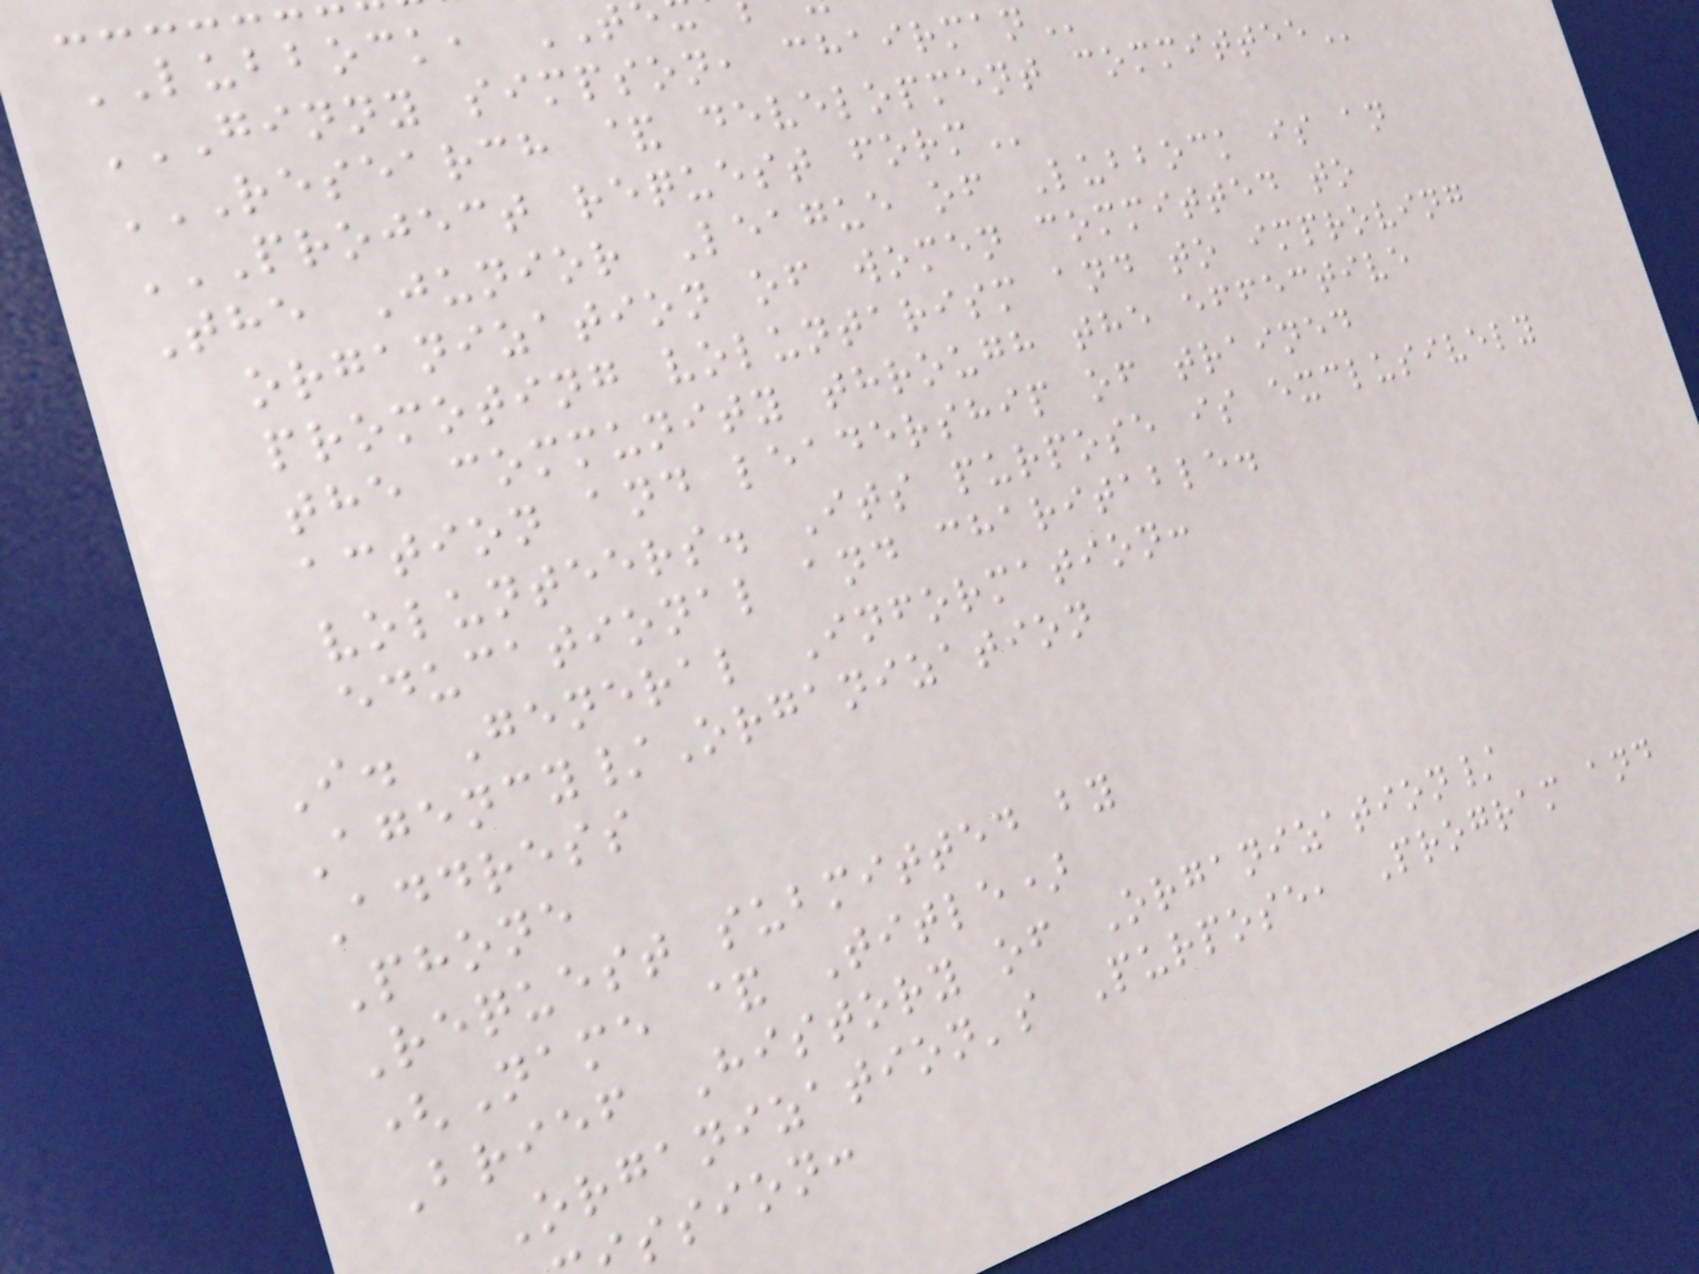LUBBOCK,
RESEARCH & DEVELOPMENT COMMITTEE
PROJECT REQUEST FORM
The Junior League of Lubbock is an
organization of women committed to
promoting voluntarism and to improving
the community through the effective
action and leadership of trained
volunteers. Its purpose is exclusively
educational and charitable.
I. General Information:
Agency/Organization
Address
Phone
Request submitted by
(Name & Title)
Brief History of Organization/
Organization's Purpose, Program and
ssion:
